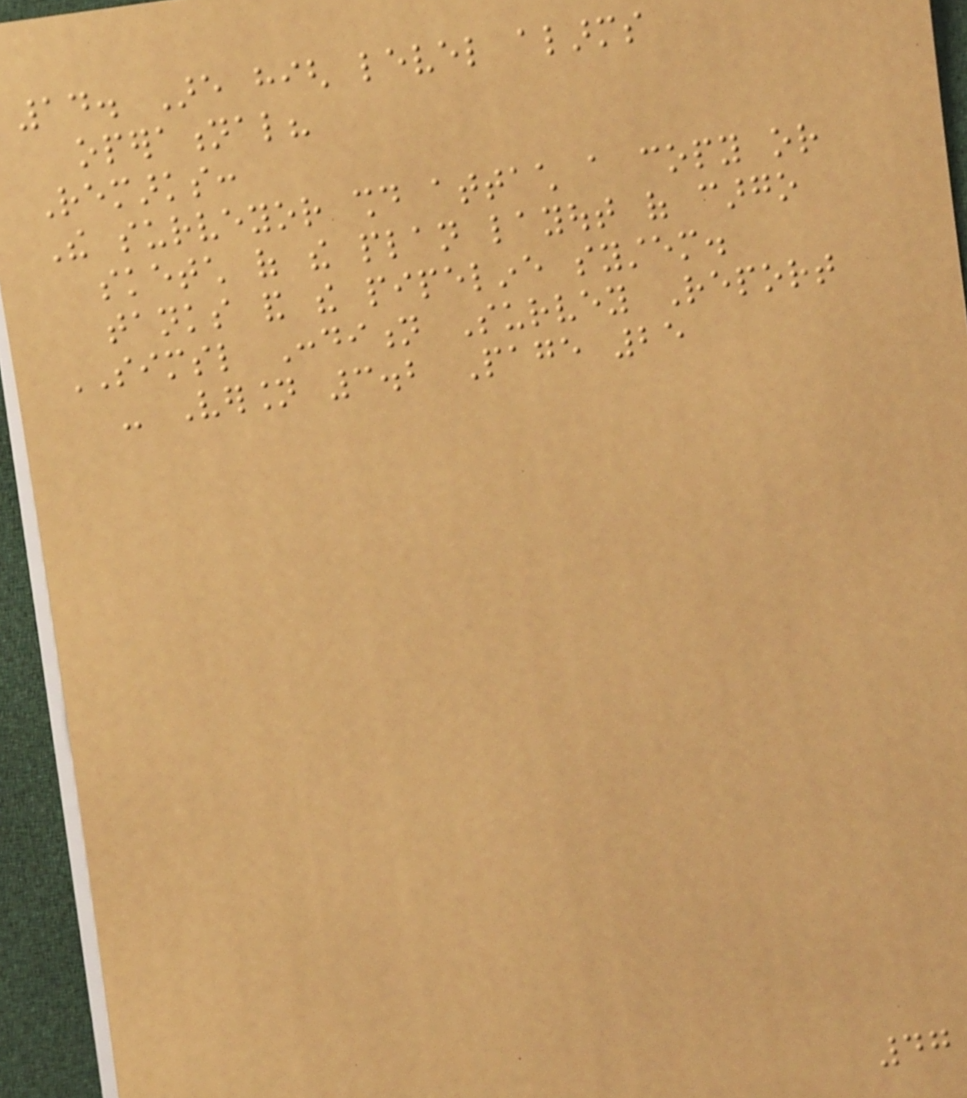14. Are high level alarms
operational?
Remarks:
The surveyor should attach a copy or
sketch of the plan layout of cargo
tanks and the pipeline system.
SIMSL Condition Survey Report
- Version 3.2 Page 25
47
